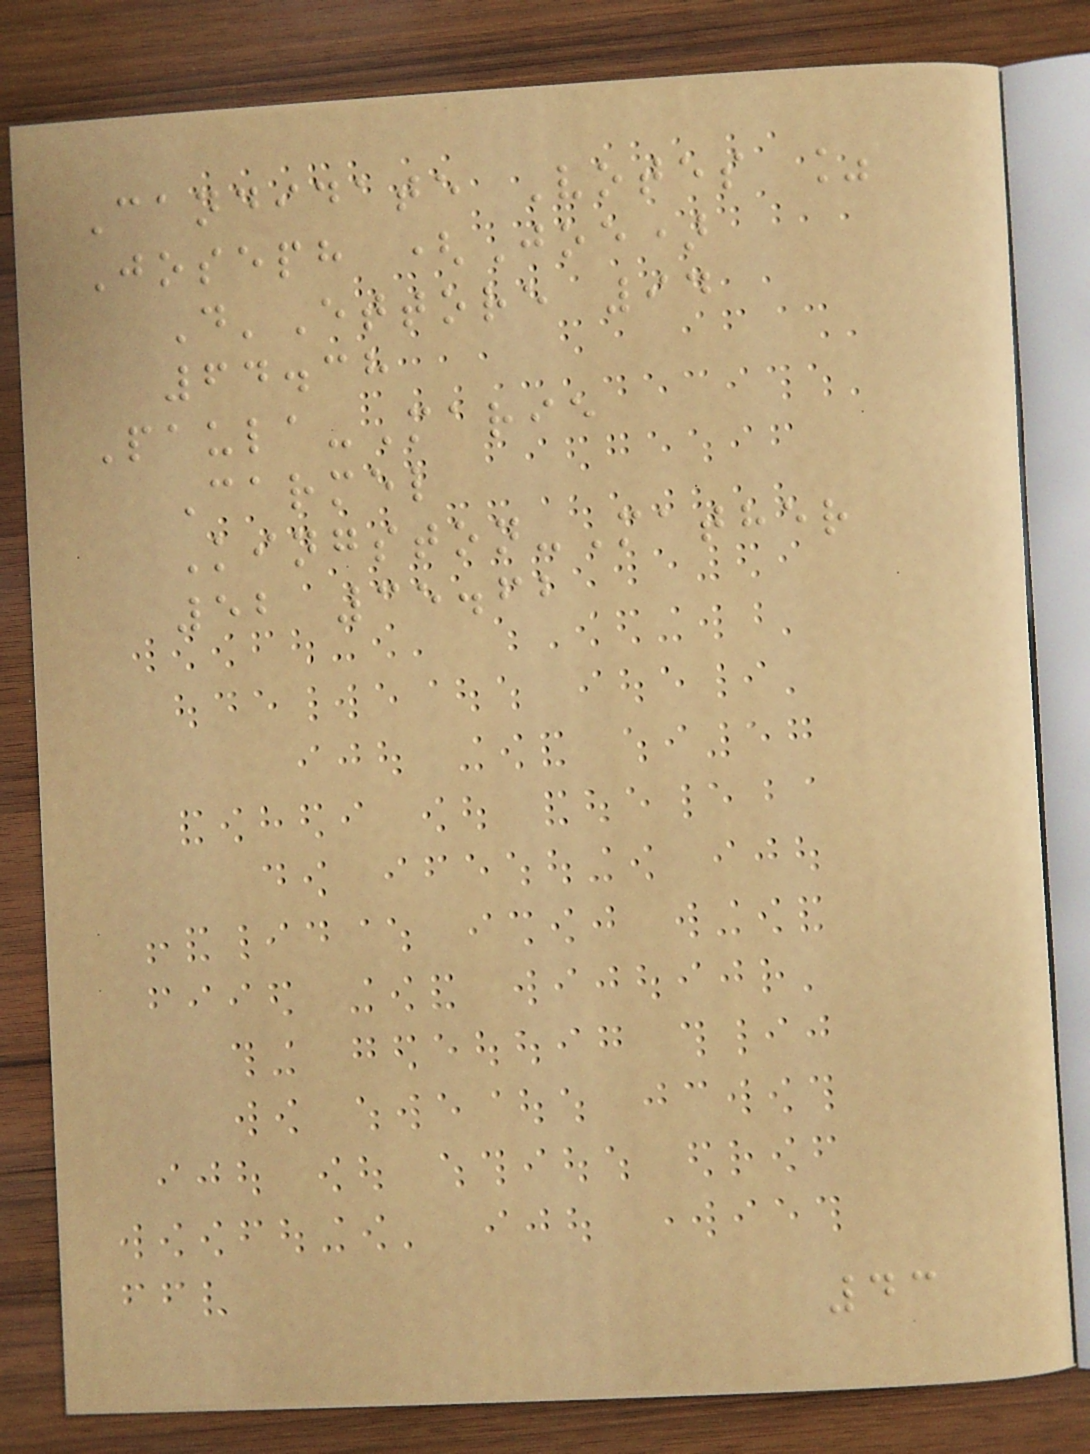Candidate Votes %
Joseph (Joe)
D'Ettore 94
64.38
Paula-Marie
Carmel
Kingston-Mather
52 35.62
43
